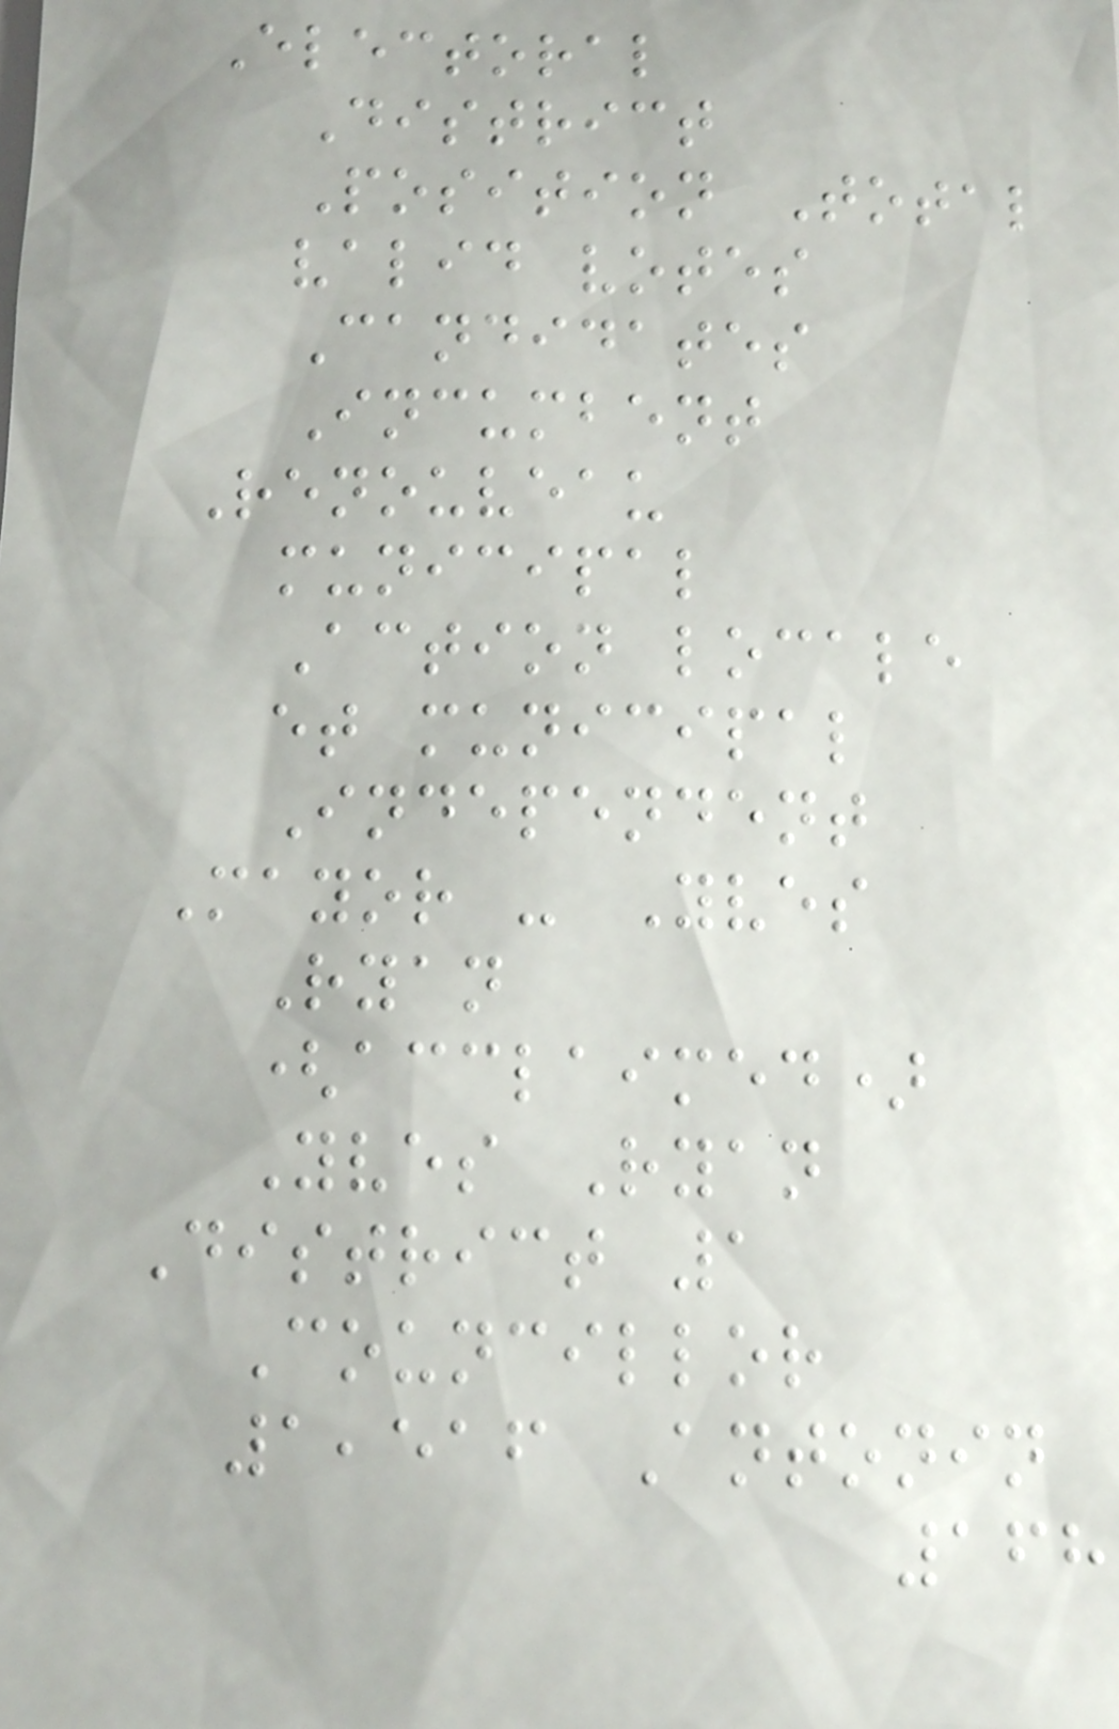Electoral
District
Position Total
valid votes
Candidates
Incumbent
Renouveau
municipal
Action locale
et municipal
Independent
Mayor - Yves
Ryan
(acclaimed)
Yves Ryan
District 1
Councillor
1,516 Antonin
168
